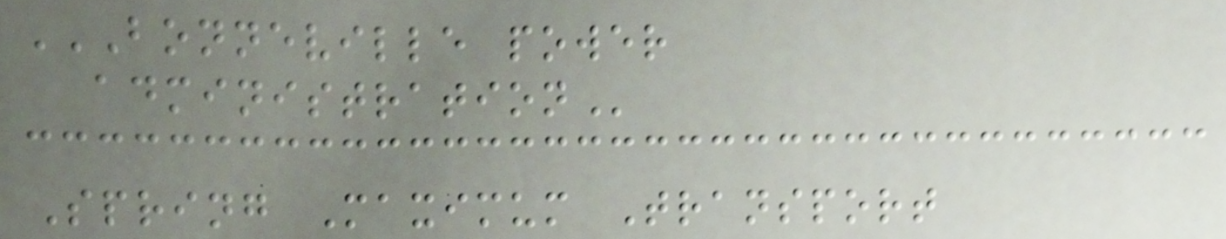BONNEVILLE POWER
ADMINISTRATION
Spring Maximum Transport
